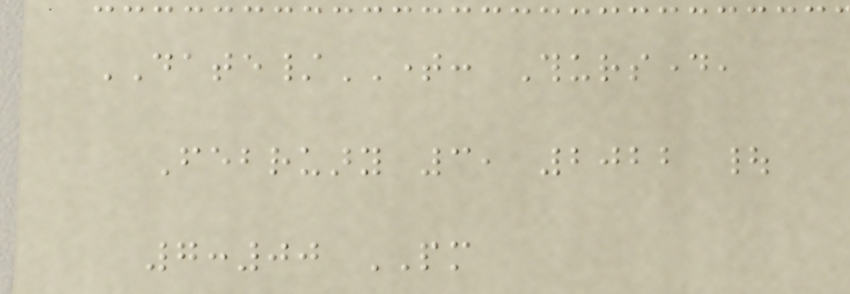DATE/TIME: Thursday,
February 3, 2022 |
7:00 PM
